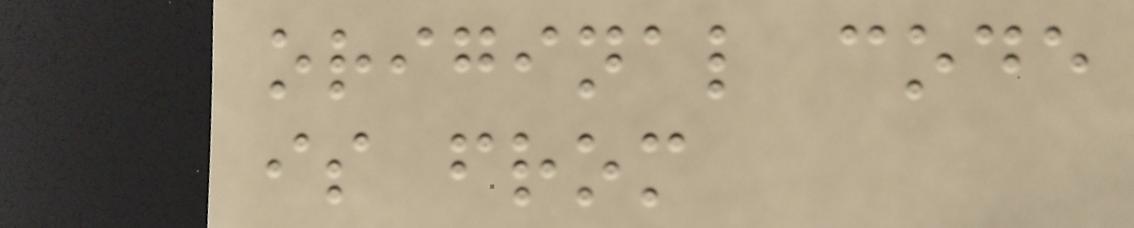original code
is from
